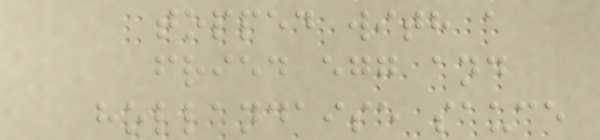topped with a
fried egg and
hollandaise sauce
